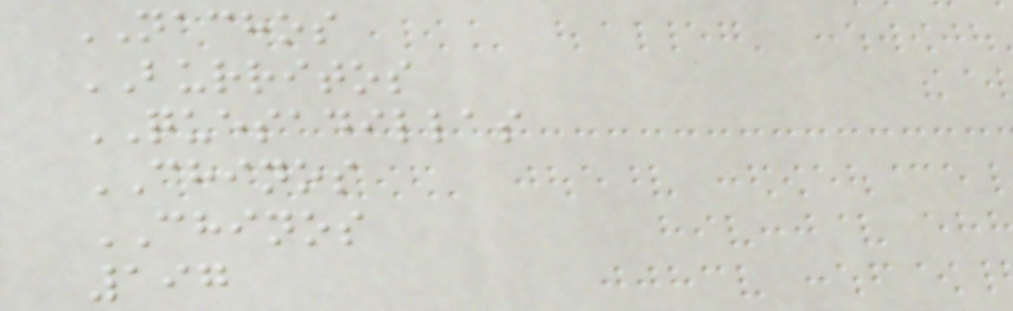NACHOS
BURRITOS
QUESADILLAS
CHINOS
CHINOS
197
